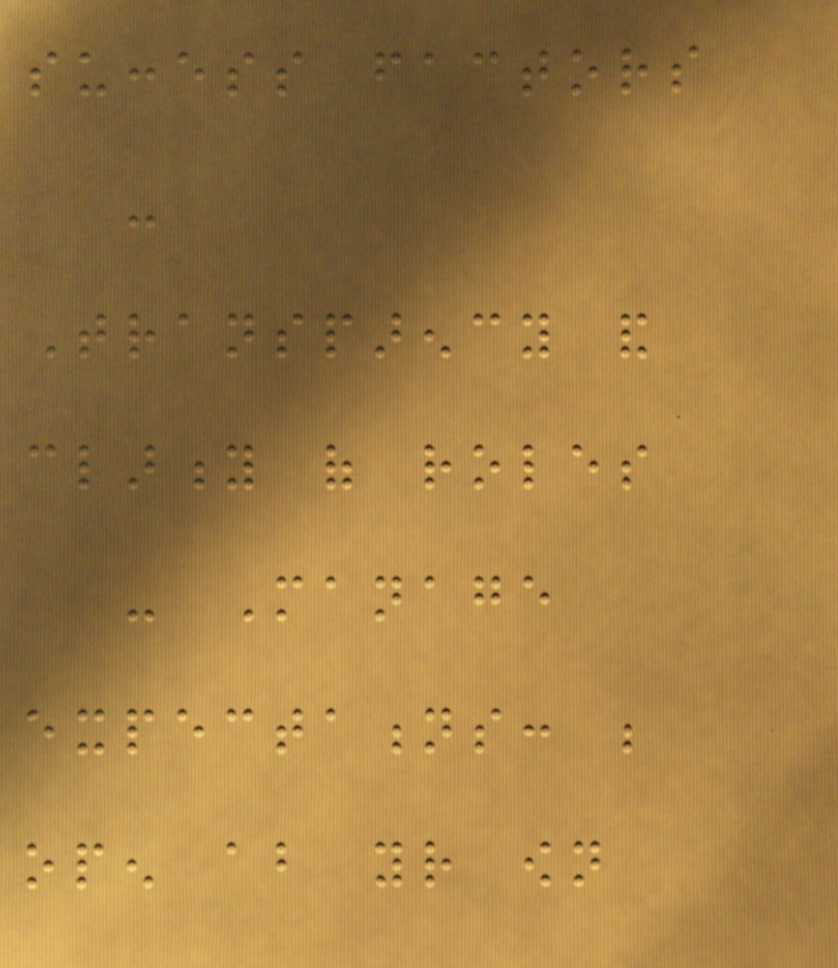success factors
-
Transparency and
clarity of roles
- Manage
expectations: be
open about your own
